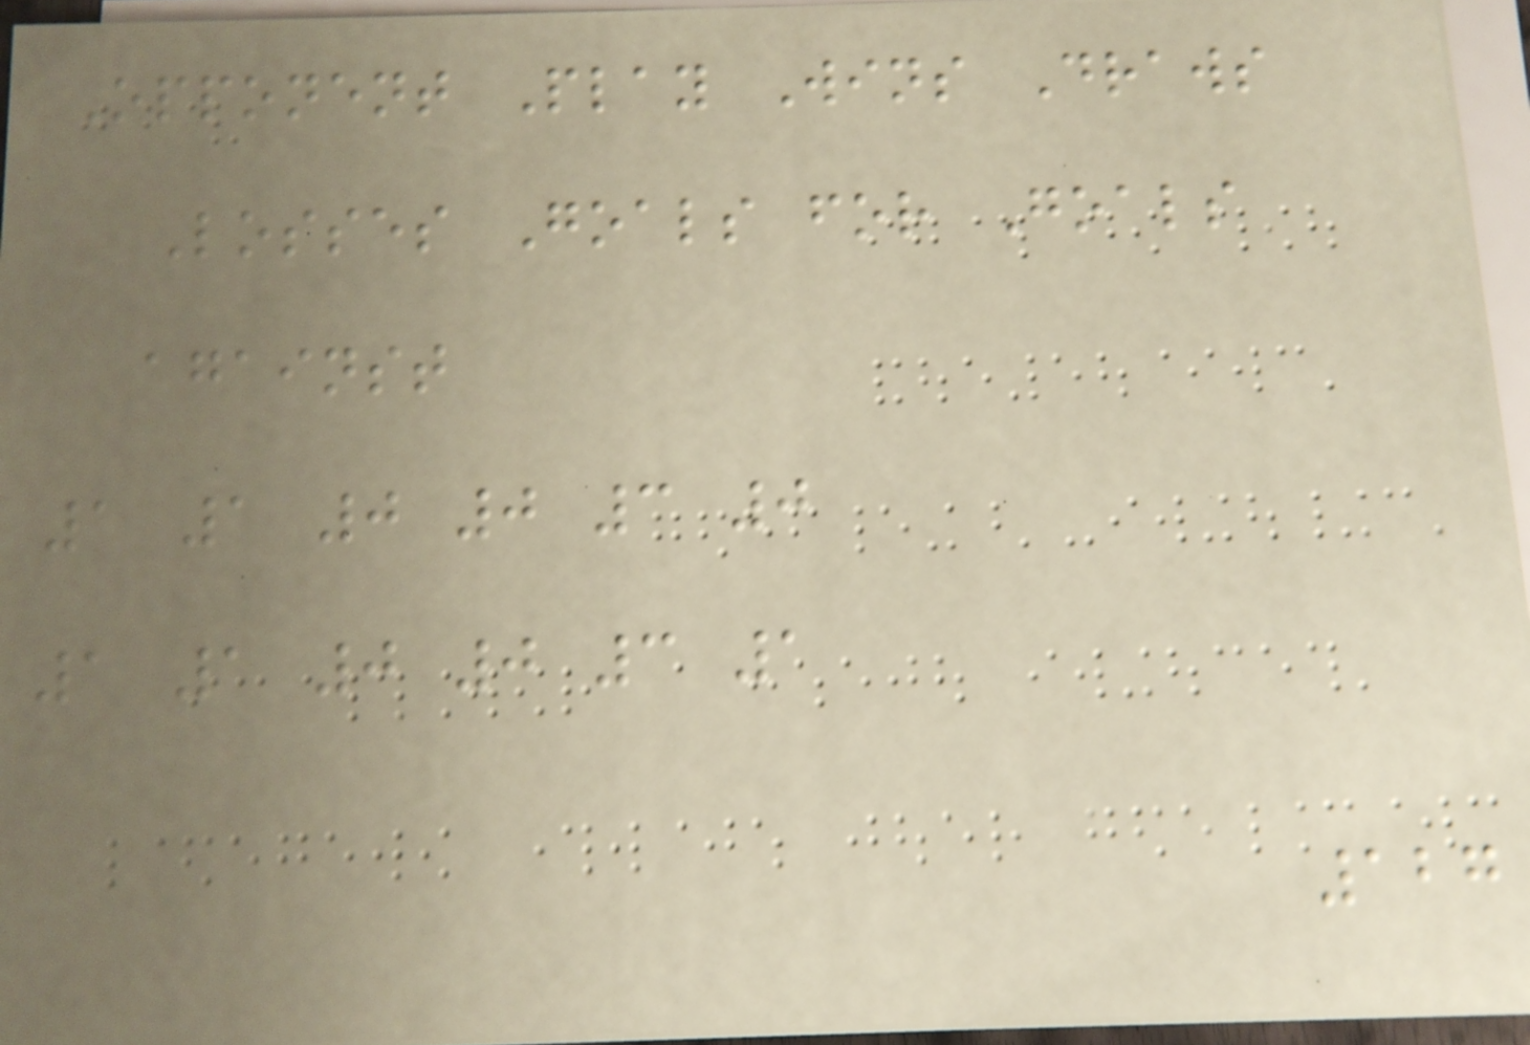Opponent Play Wins Draws
Losses Goals for Goals
against
1 1 0 0 3 0
1 1 0 0 3 1
127
